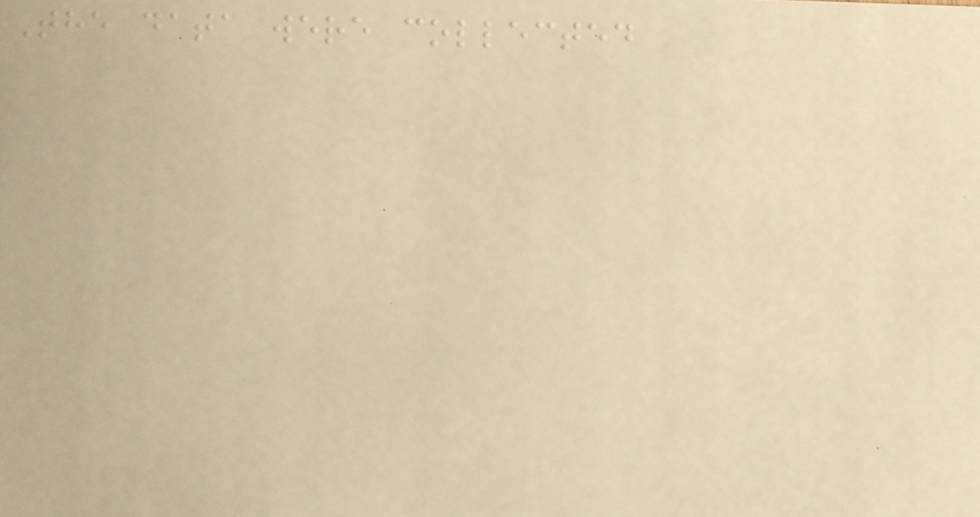The data were collected
